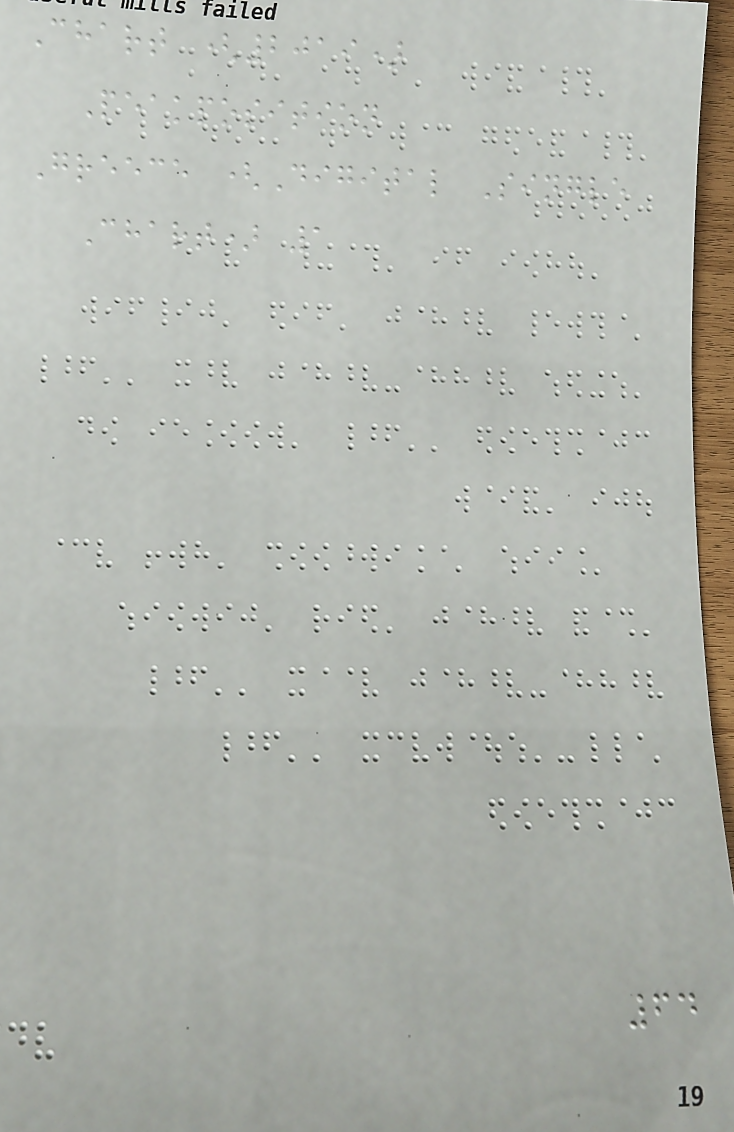Chart (2019)
Peakposition
Greece (Digital Single
Chart) 1
64
